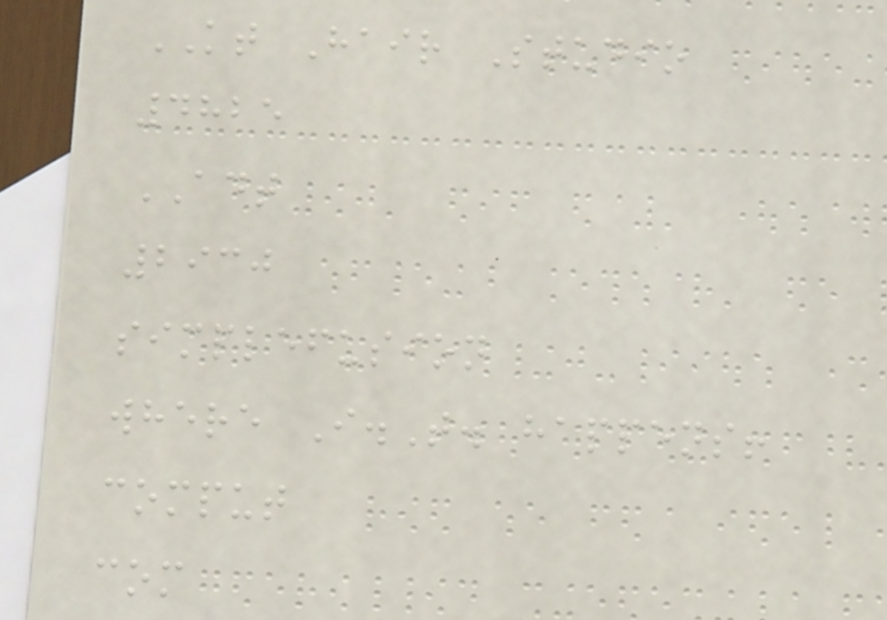KT Hair Studio
4825
ADT
2930
simplefusion
where I.T. happens!
comput
com
